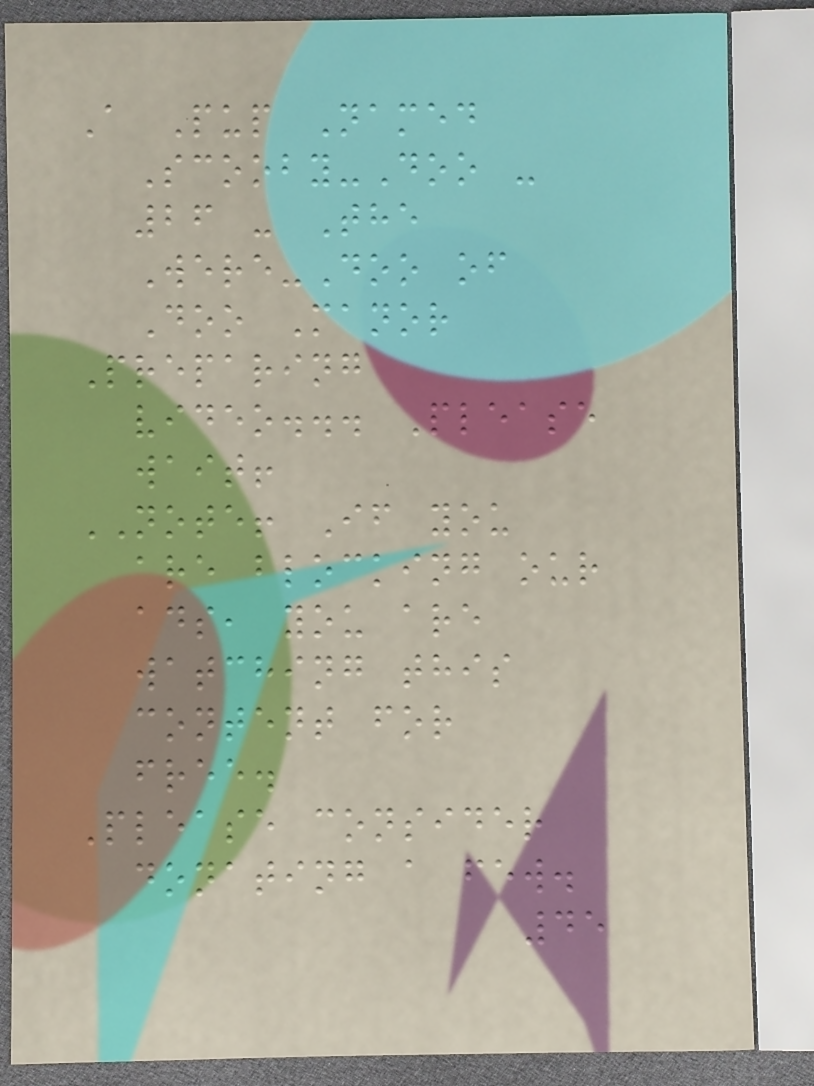A Pup Named
Scooby-Doo -
26 - The
Were-Doo of
Doo Manor
Preparing
video... Please
wait!
NOTE! If you
are blocking our
ads, you are
watching this
content for
free.
Please consider
donating a few.
45
